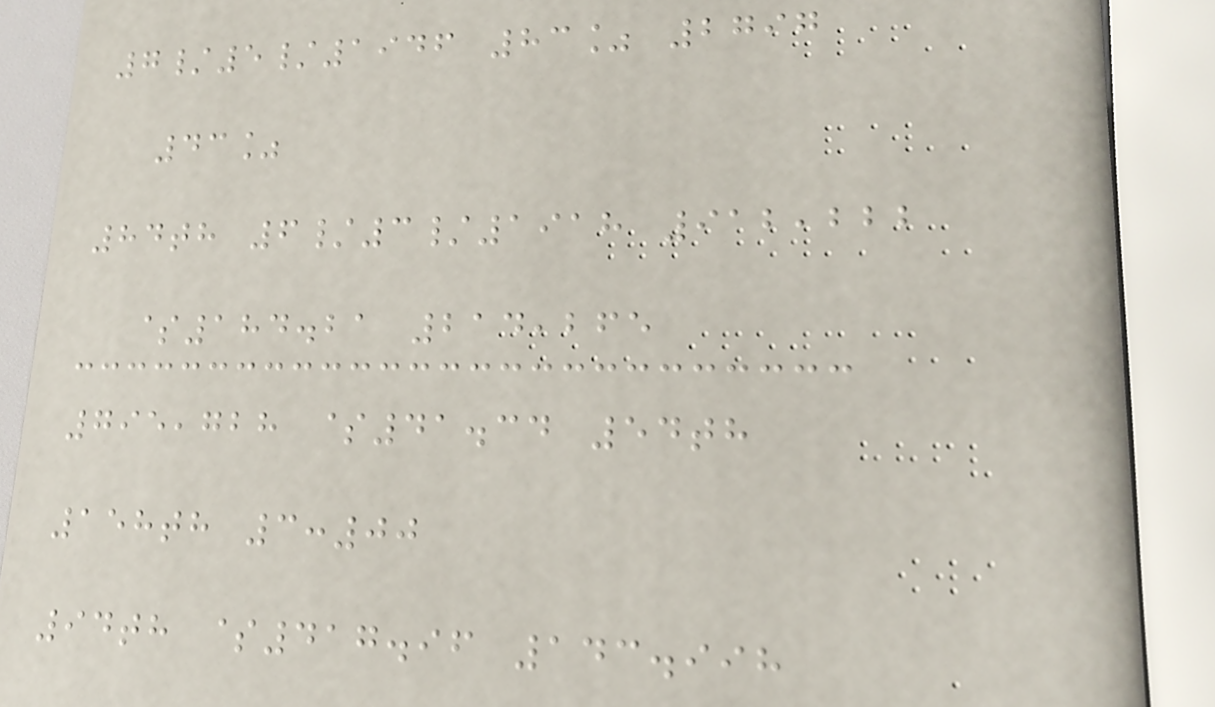7/5/1946 83% 2797
43%
84th 6/3/1918 912,222
$184.21 214,265
795,728 $41.34 54th
158th 3:00
94th $417.96 143.998
